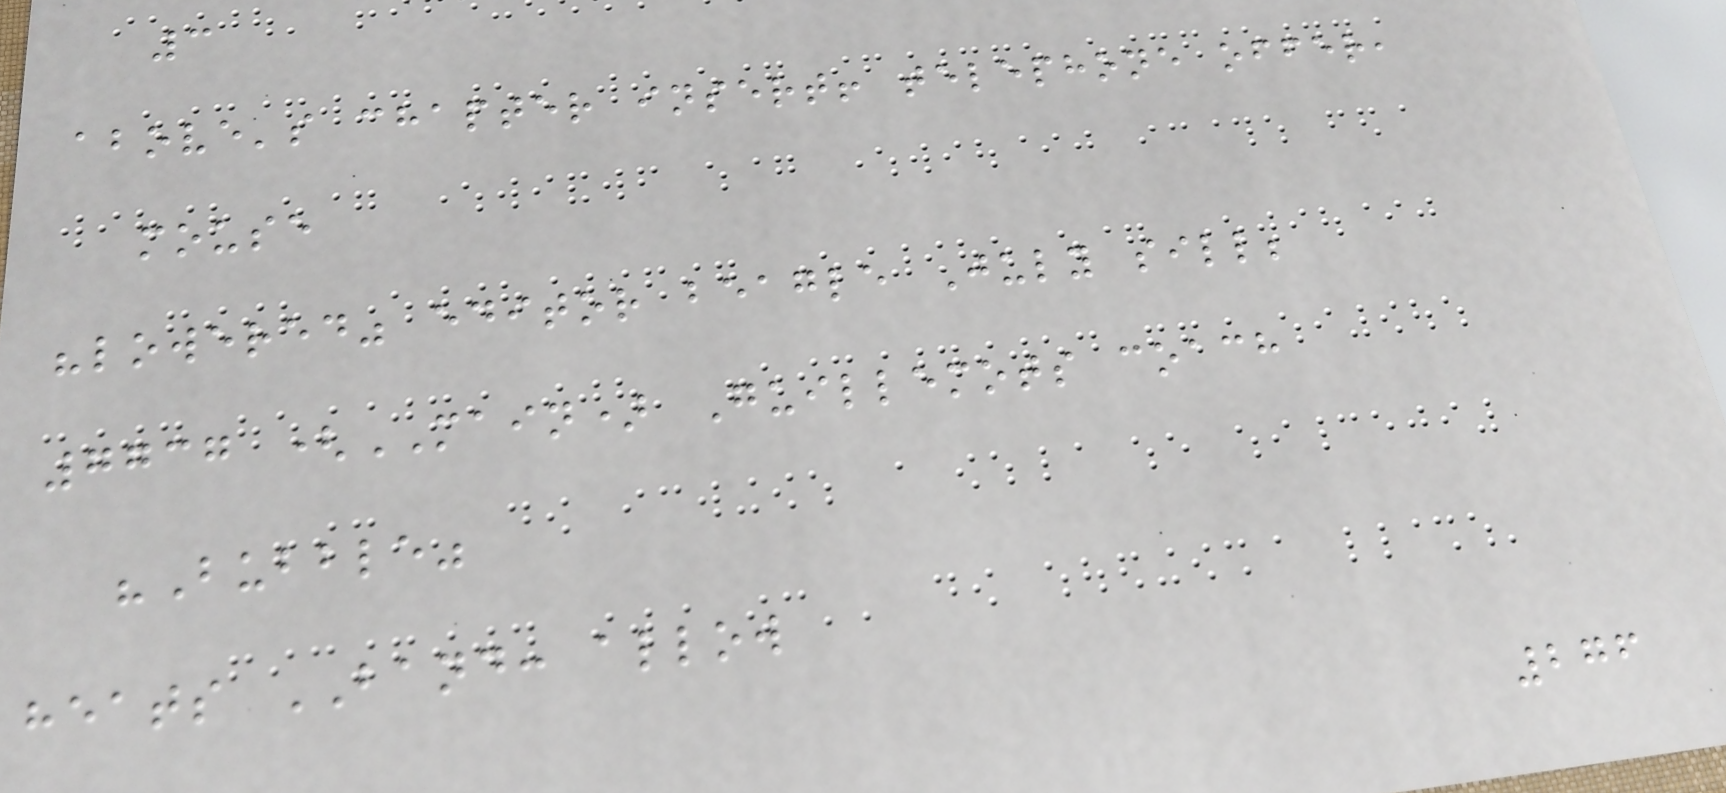3
above's chapter insert! telephone offer,
mouse
"lowered" editor beagle July sill;
7737 (MAIN) Guillemots coach
"Bubble"
heats BAND: allow
276
